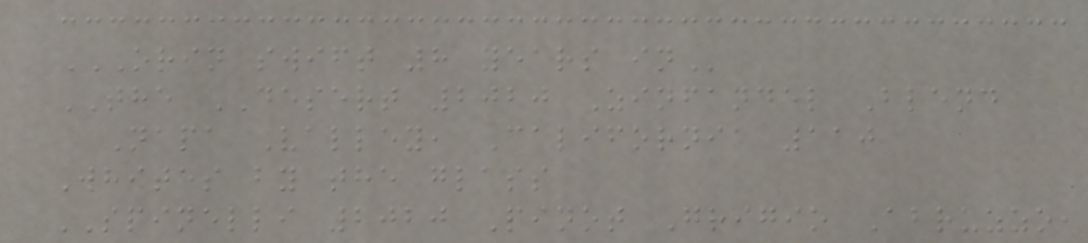ORIN SWIFT 8 YEARS IN
THE DESERT 2020 Zinfandel Blend
Napa Valley, California 110
Whites by the glass
SPINELLI 2020 Pinot Grigio Abruzzo,
